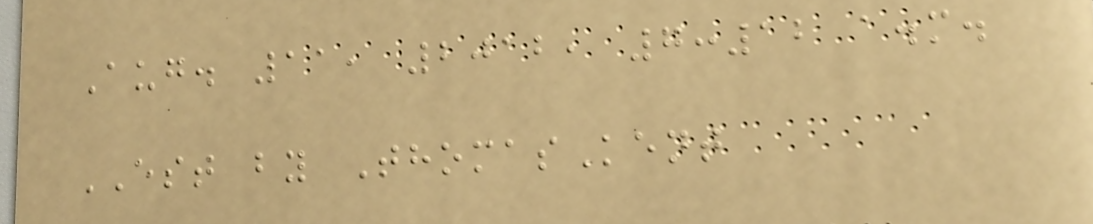Aug. 11, 2012, 7:12 a.m.
EST by ThomasKent
